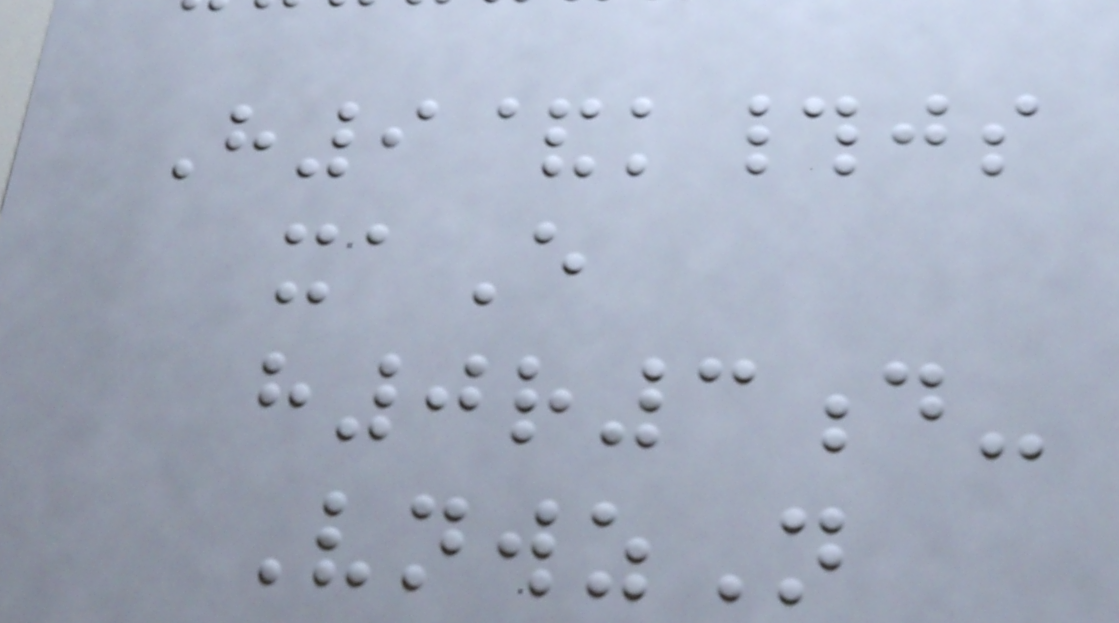H9&k#js
xaE
h0r3d-
VnwzN
